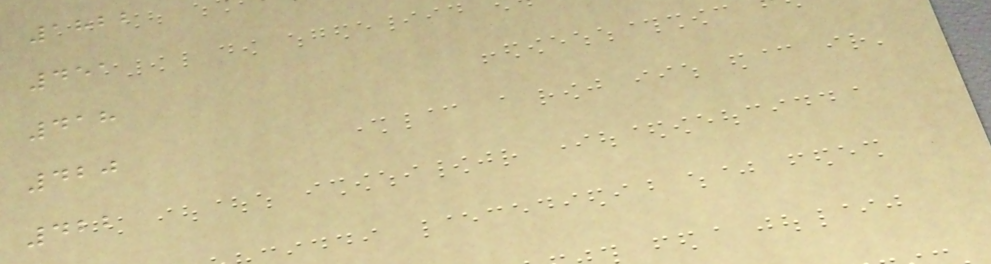1822
451
418
420
422
